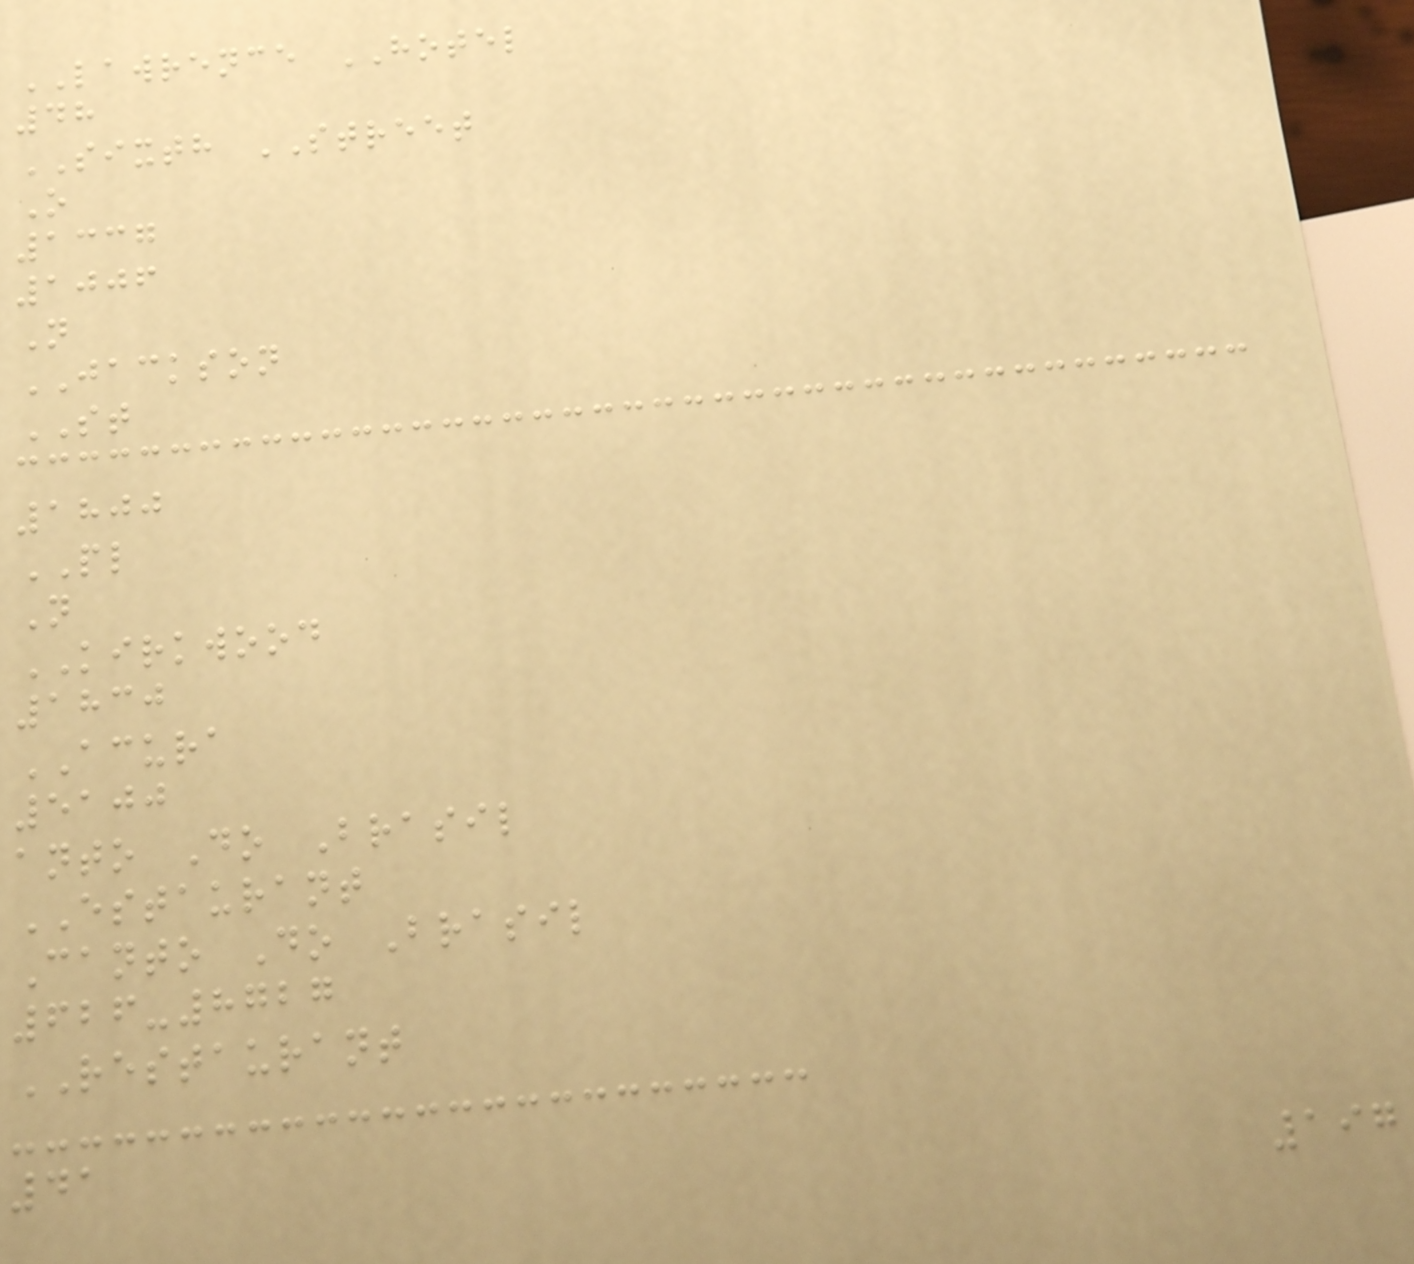LAWRENCE HOTEL
48
SIXTH STREET
O
1337
1006
N
JACKSON
ST
1800
PL
N
KIRKWOOD
1830
ACURA
5100
anto Do Brasil
ESTAURANT
Canto Do Brasil
626-8727
RESTAURANT
41
197
